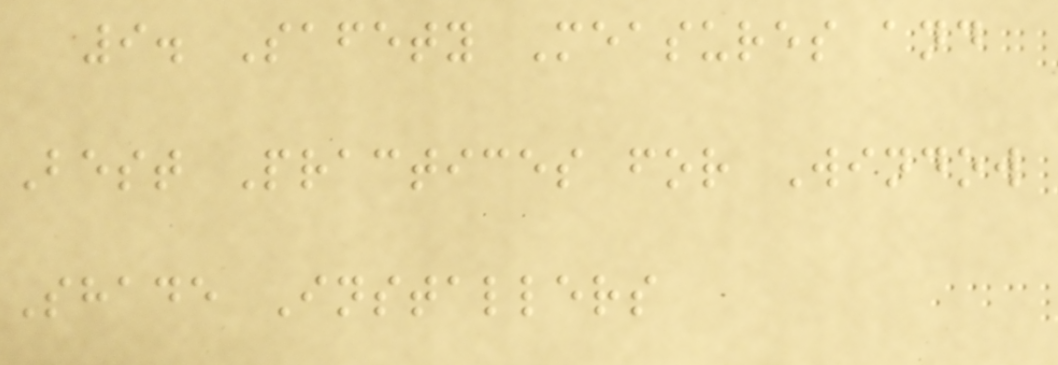9. Safety Measures and
Best Practices for Window
Shade Installers
